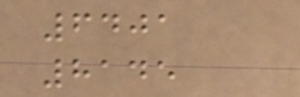6401
8145
